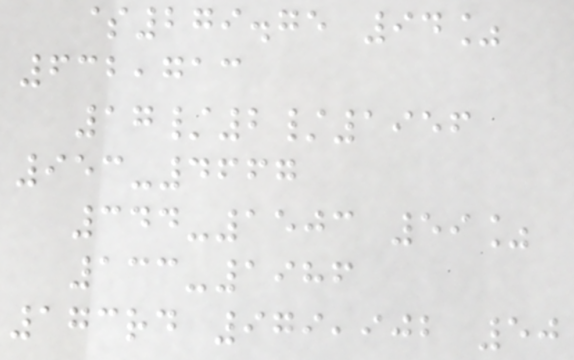$279.75 94%
632,713
17/2/1956
953-4667
344-1503 59%
133-1986
173rd 979,902 50
